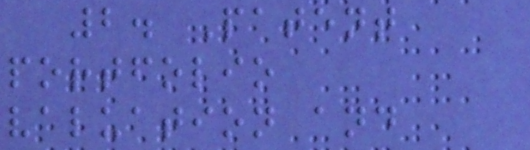2. Patent
portfolio
valuation and
